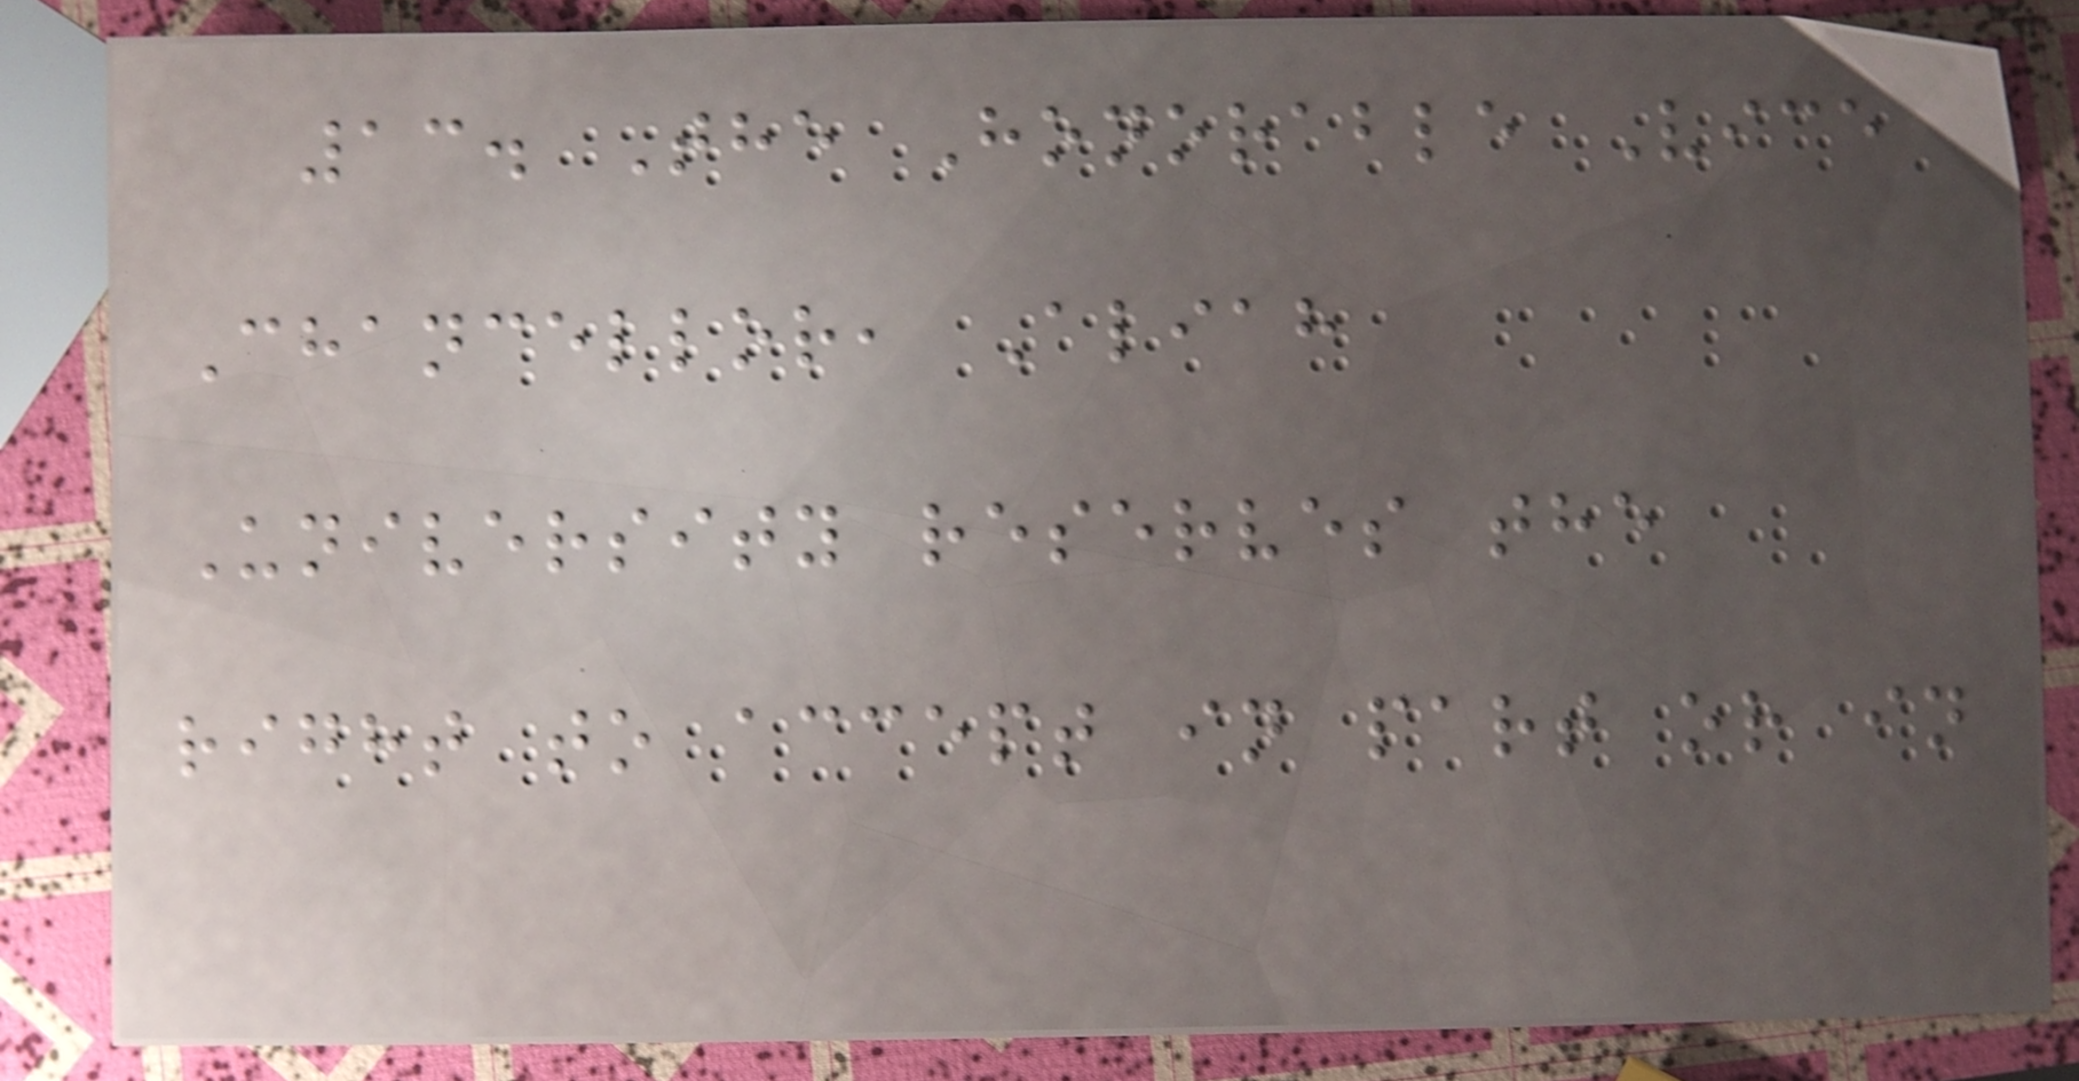13. The Honorable Vice
Chancellor, Aliah
University reserves the
right to accept in part or in
